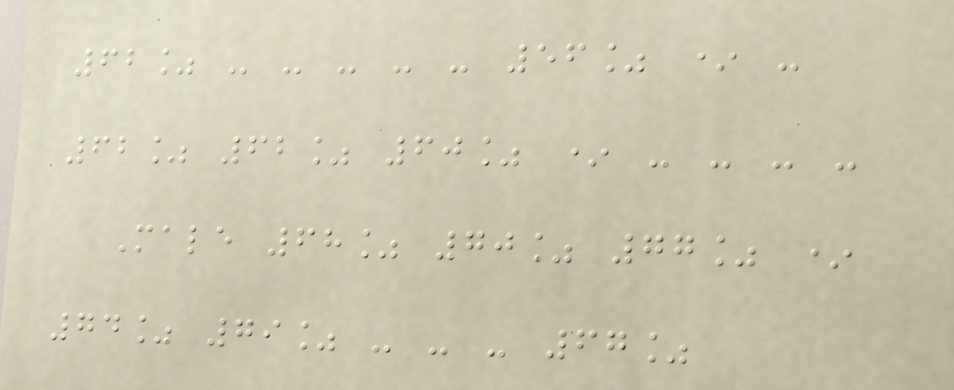62% - - - - - 56% * -
62% 62% 60% * - - - -
Male 68% 70% 77% *
74% 79% - - - 67%
